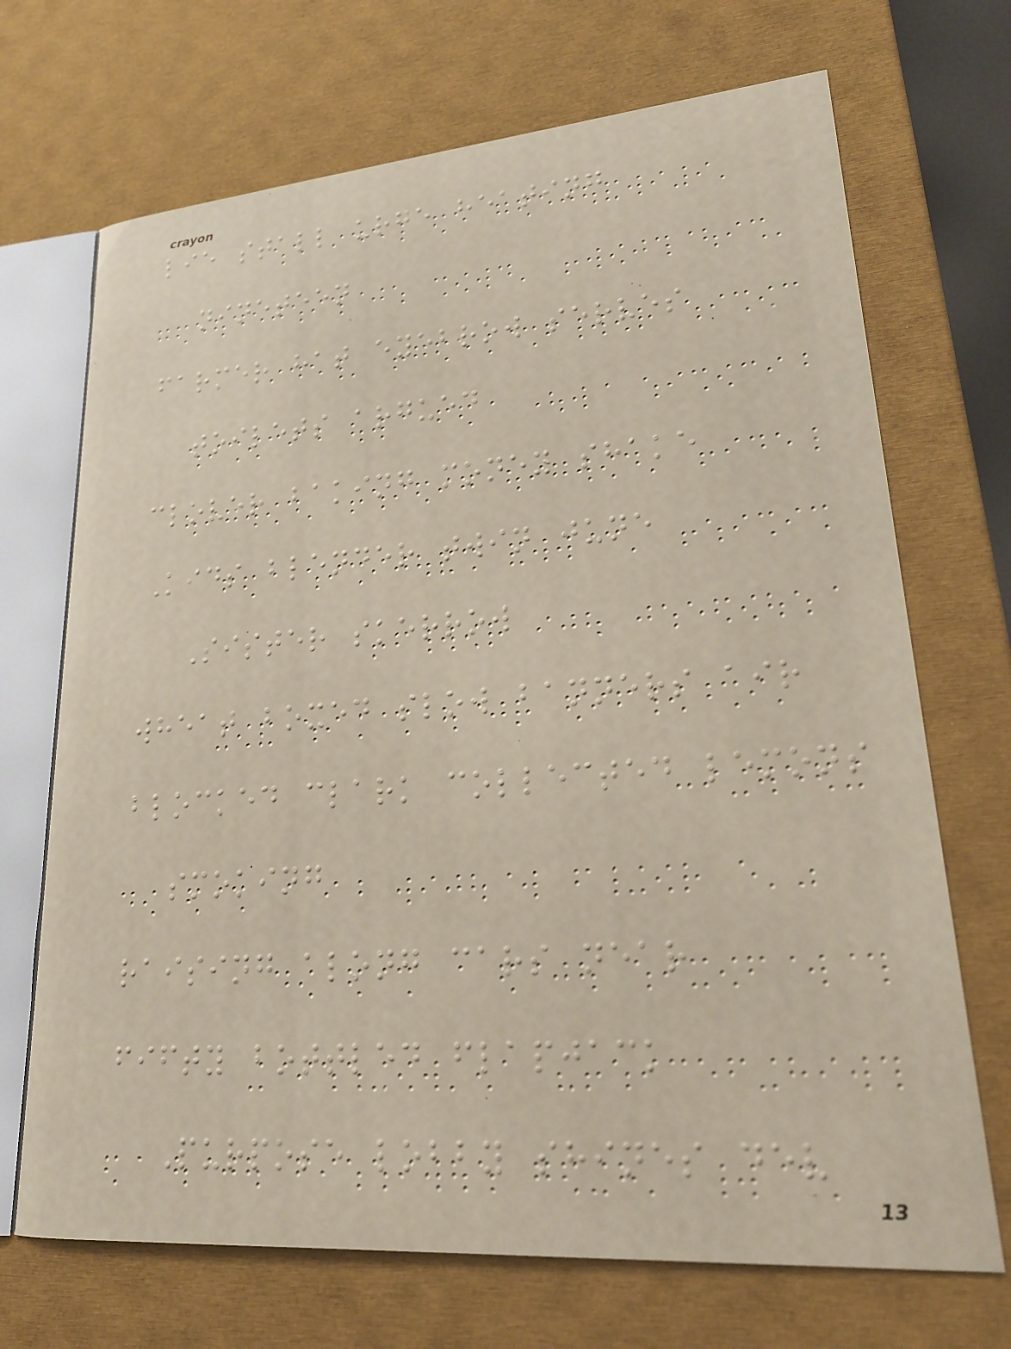lie stall urge heating
nineteen
farmer hat eyebrow serves
toilets argued
clover baking money shake
Kids blender twin june
Sister skerrow
wheat boxed slow banners air
blocked clark collected lemons
smoking
raising along cars near
fifty bottled flapjack
Purpose lobby shines dev
